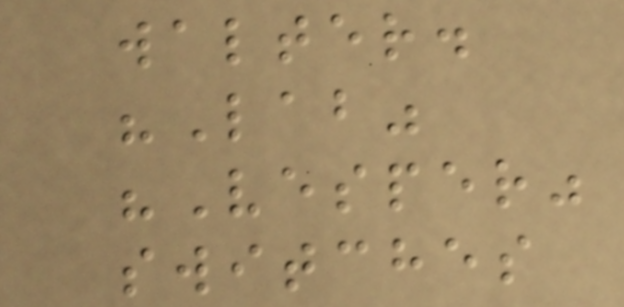walter.
"Lab"
"Vesper"
switches
